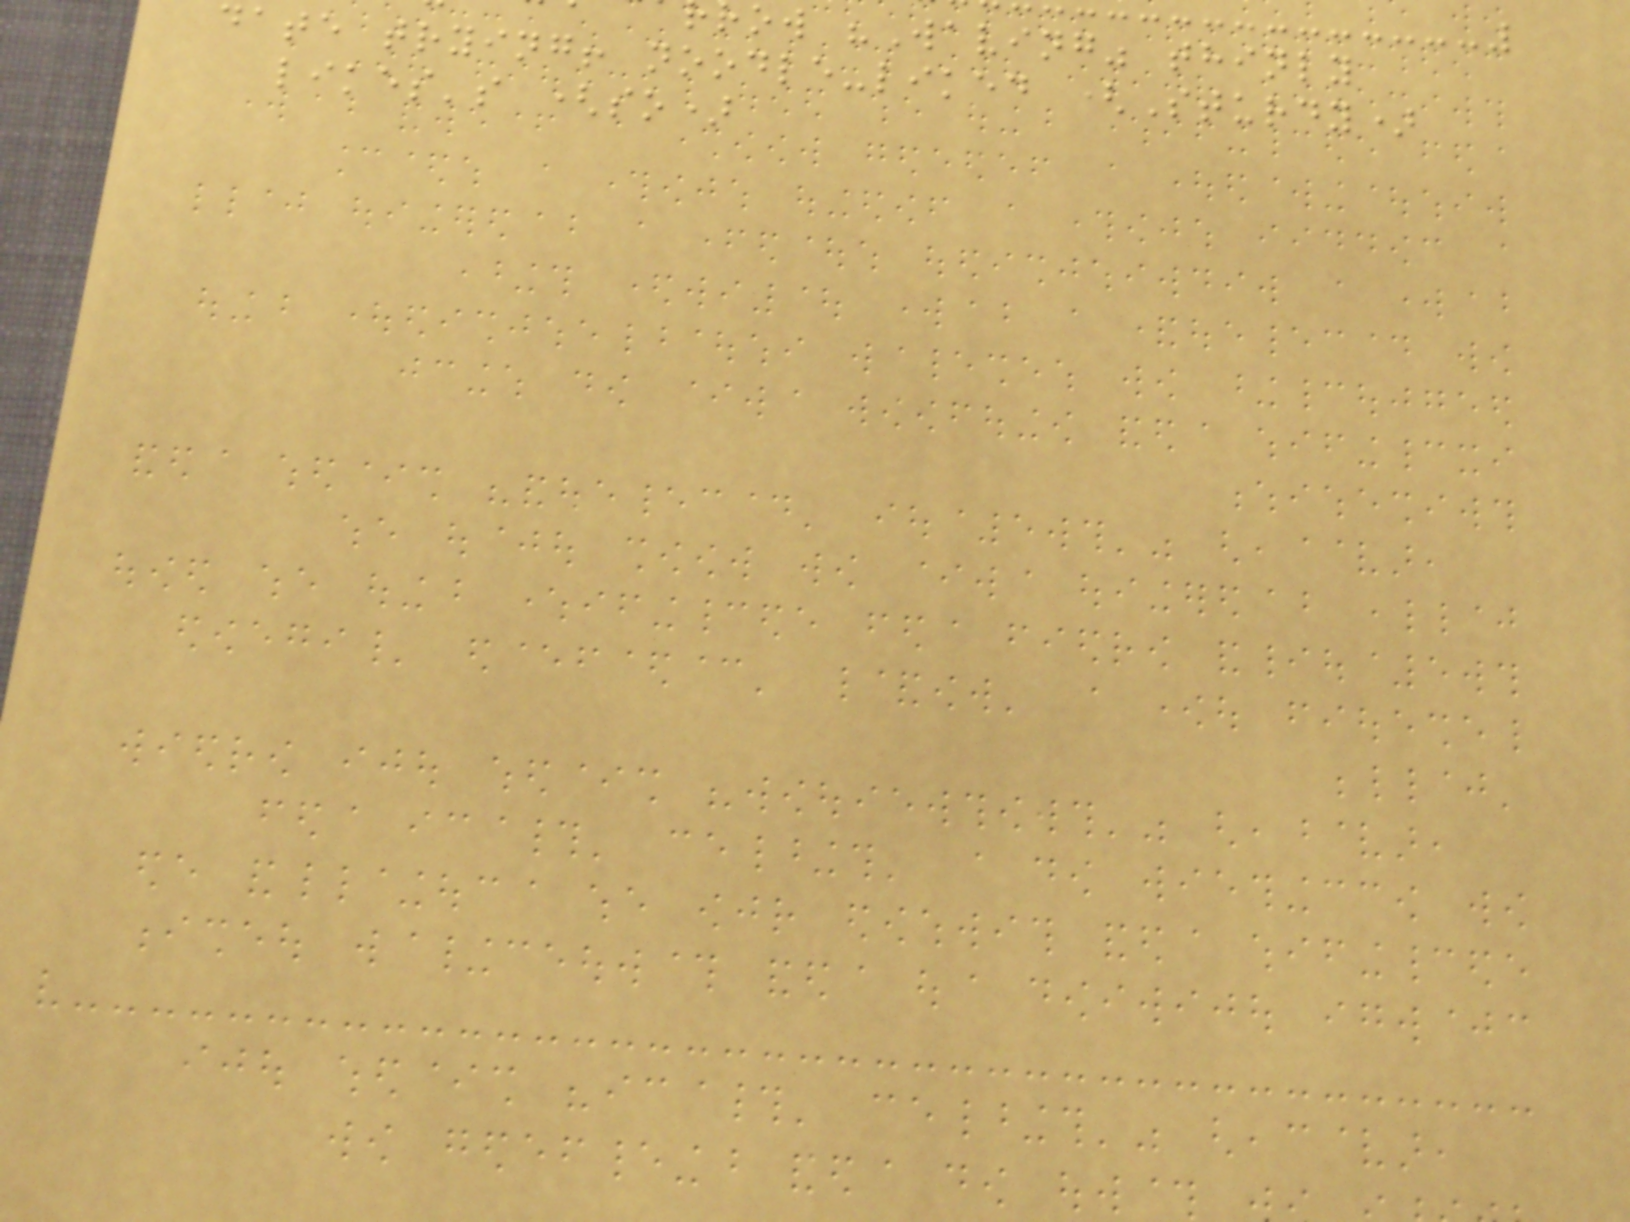row "Waving" thinly
date trying! noodle-liked (Sturdy)
likes's (so)
